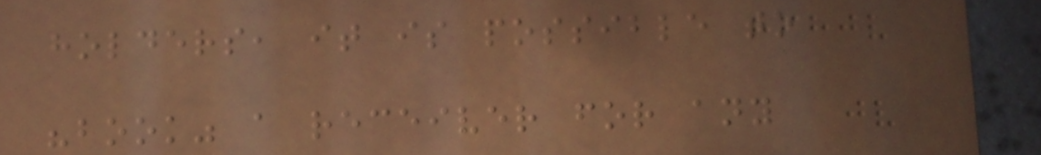holders, it is possible to
"book" a receiver for any
